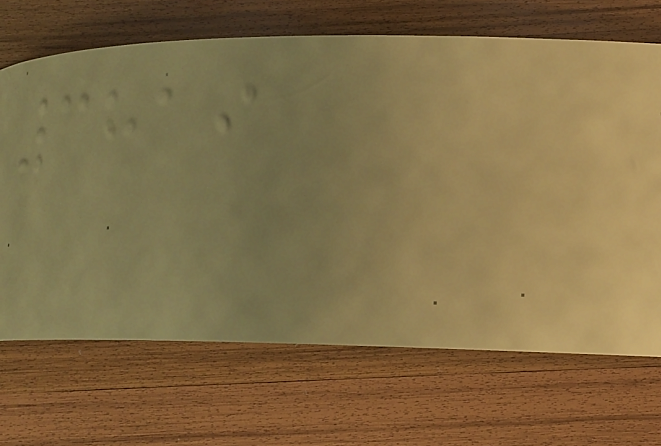3819
